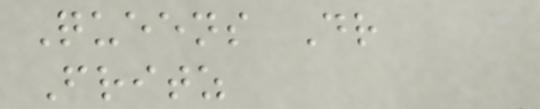Queens Dr
Fritz
